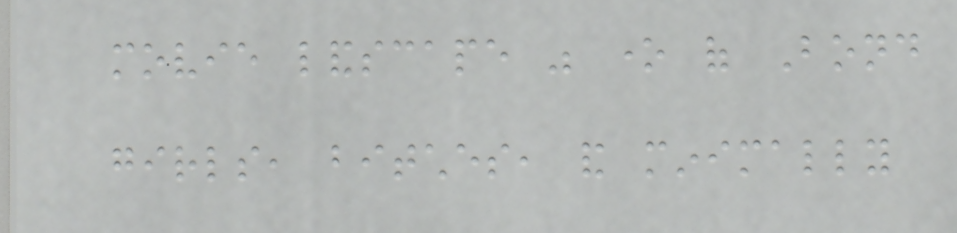movie landscape was one of Bond
girls, bitches, and minimally
